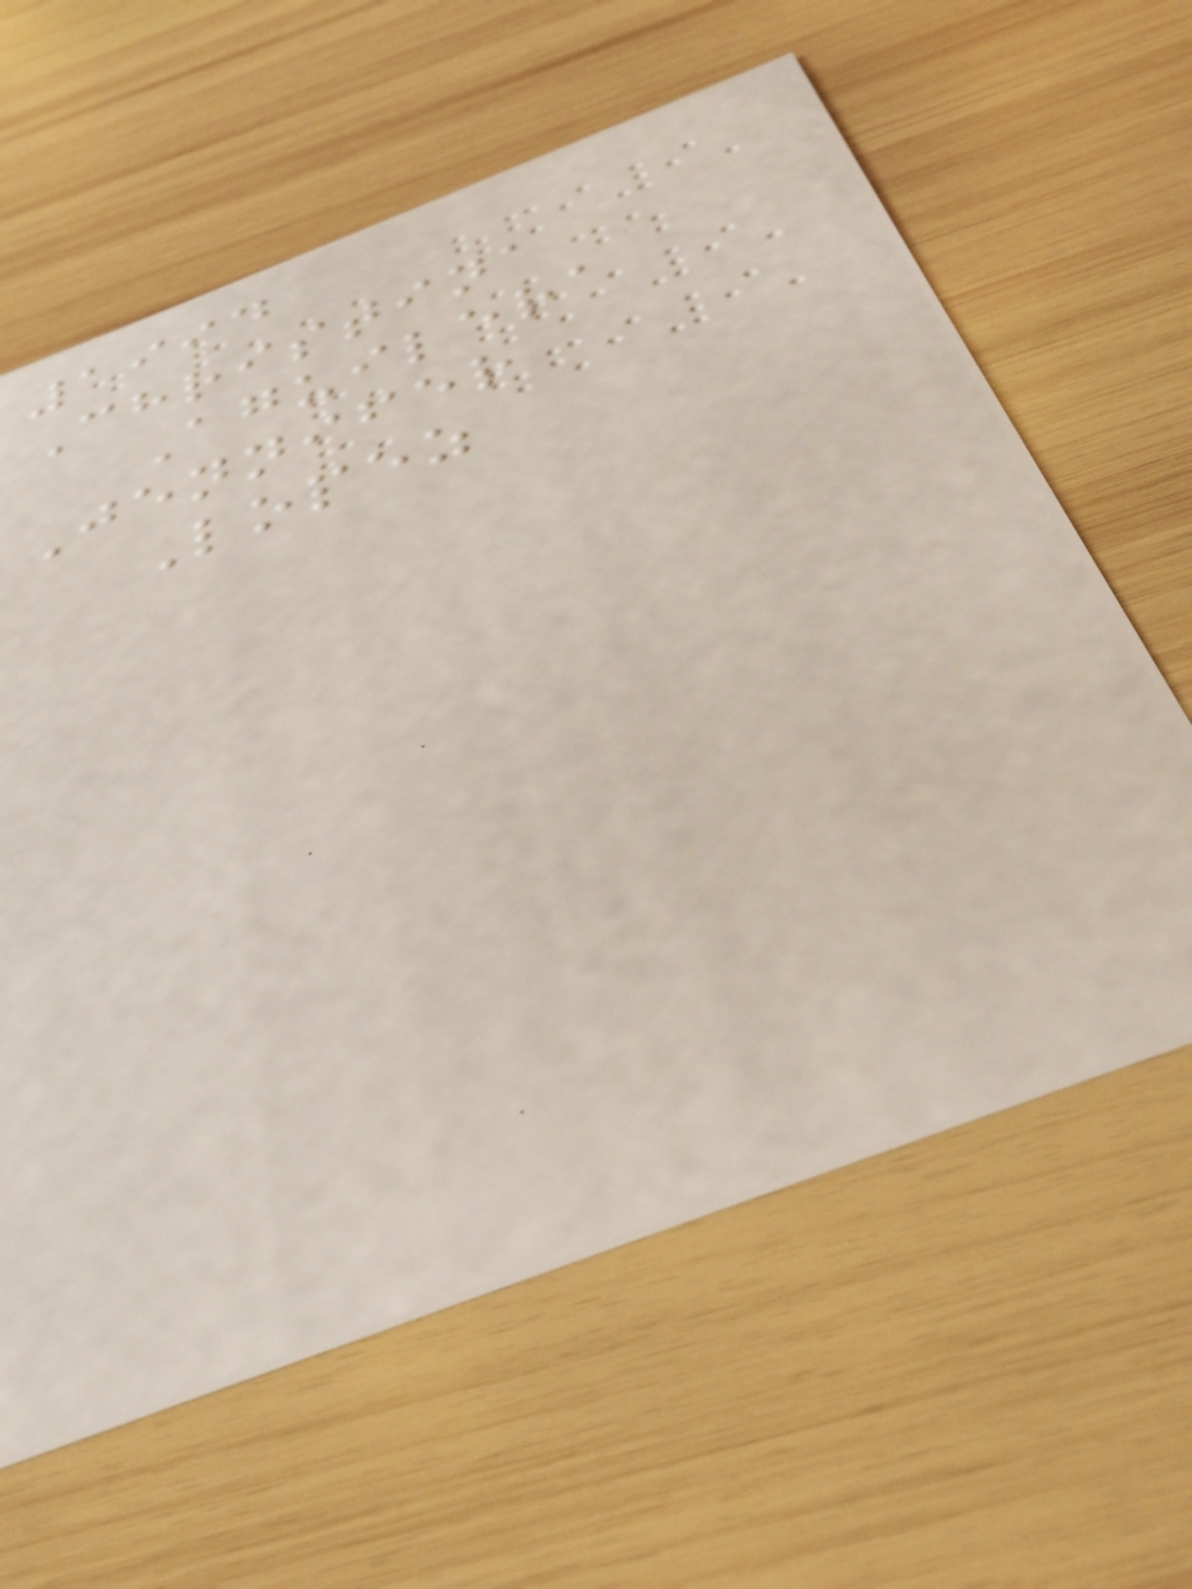1994
Christina
Aguilera
Jennifer
Lopez
